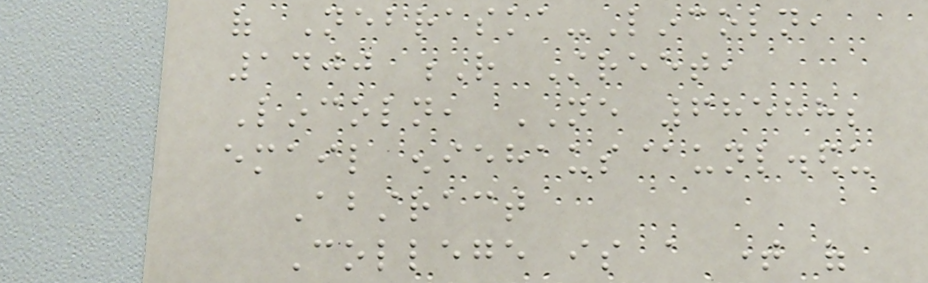of Nebraska-Lincoln,
1400 R Street,
Lincoln, NE 68588;
email eniehaus@unl.edu
Abstract
College is a time of
